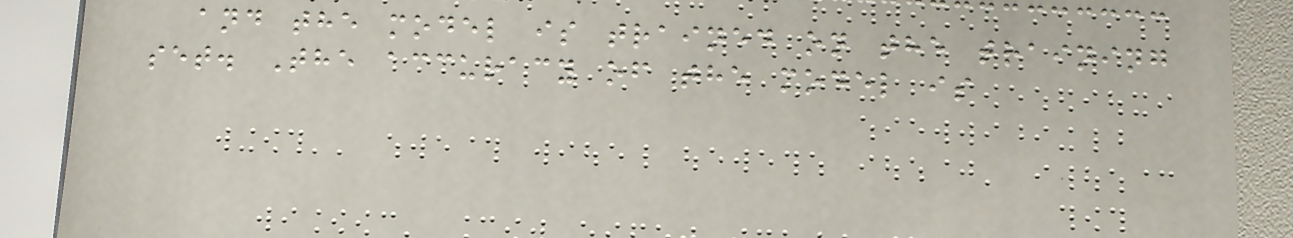and the model is trained on the training
set. The accuracy of the model is
